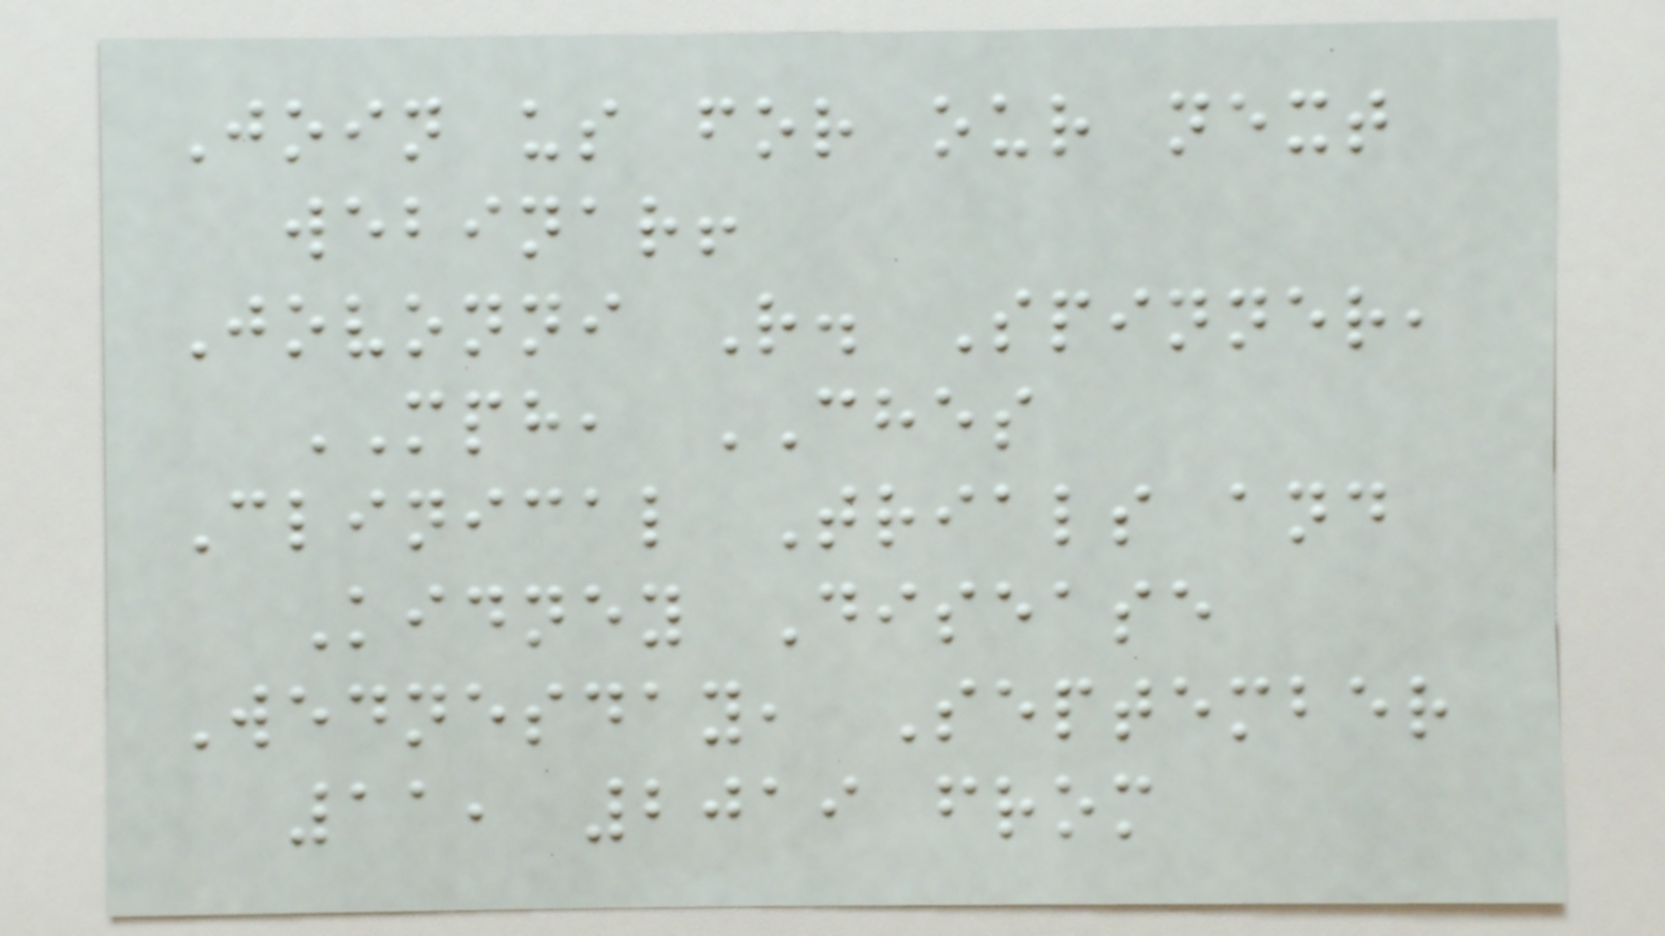Join us for our next
webinar!
Jovonni R. Spinner,
MPH, CHES
Clinical Trials and
Kidney Disease
Wednesday, September
11, 2019 from
